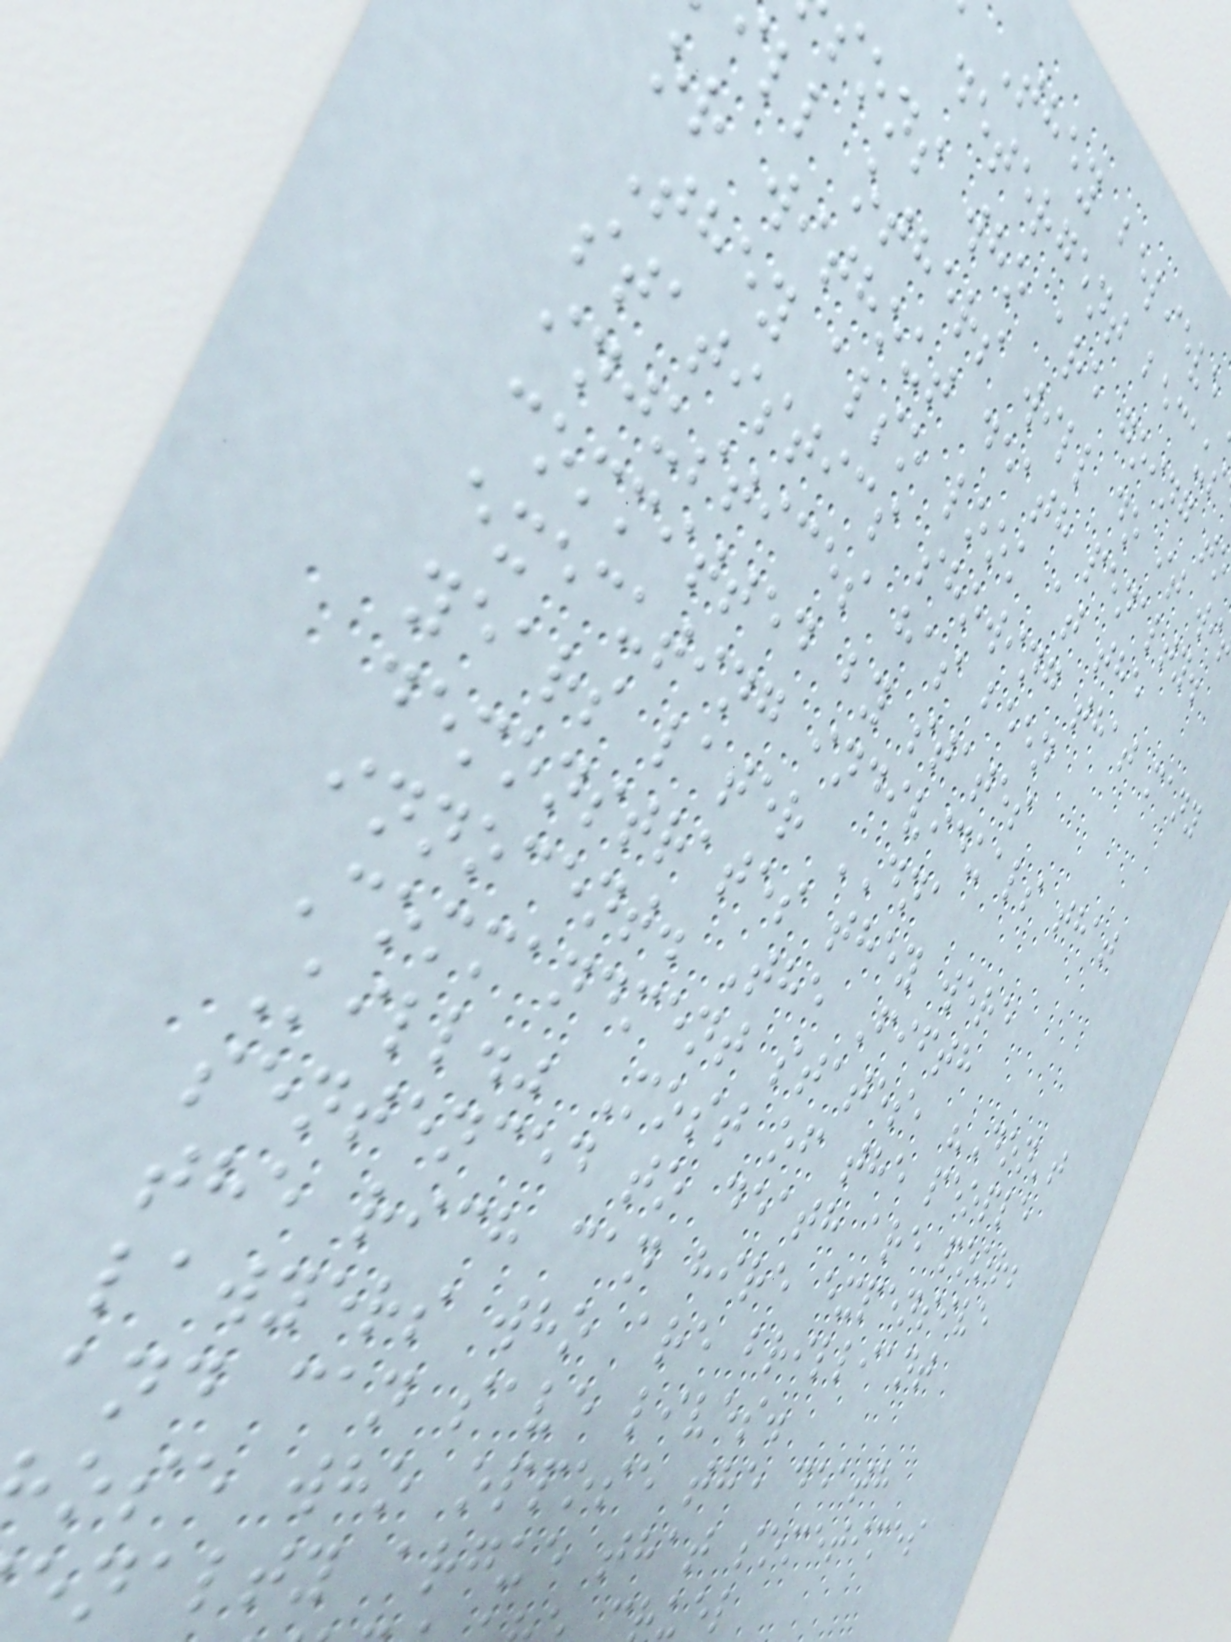They believe
detergent becaus
sons who are going t
ll others will do it wi
or without death penalty.
They also look at the
statistics showing that many
injustices has been
committed by states
executing individuals that
years later DNA
demonstrates they were
innocent. The Fifth
Commandment states, "Don't
Kill." Most of the people
sentenced to death are poor;
the rich can hire expensive
lawyers who are brilliant
and can save lives.
ose who oppose the death
enalty argue that sometimes
